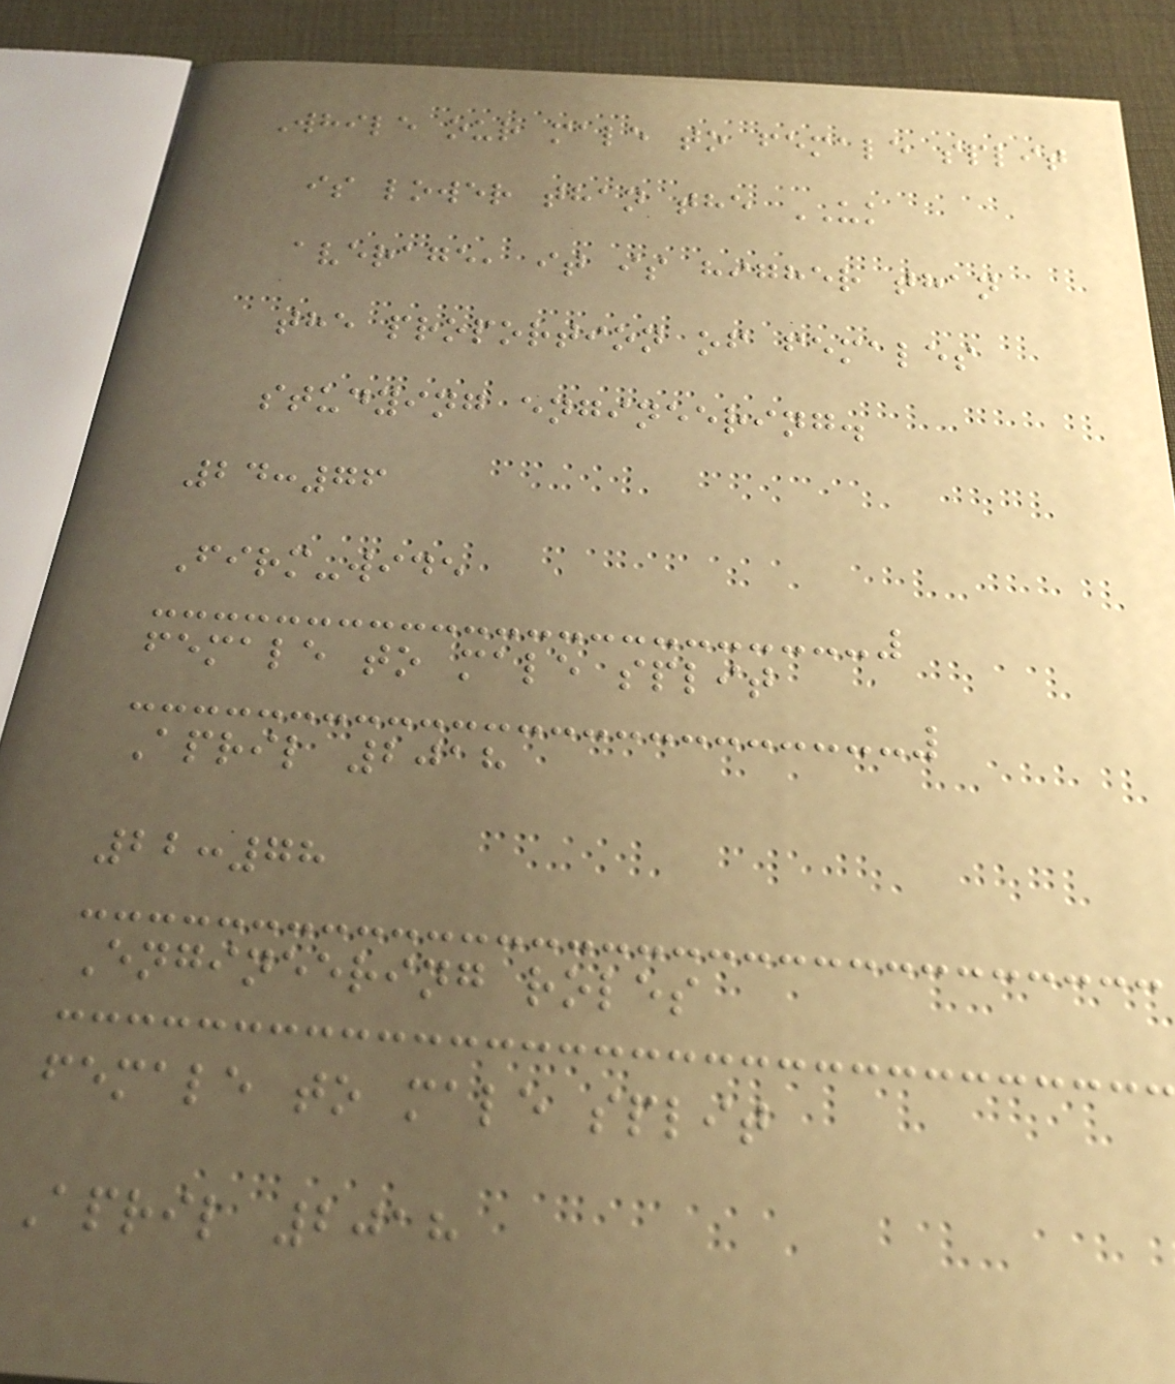While our male to female split
is lower than the UK
average, it is higher than
the proportion of females
studying engineering.
24:76
Firm-wide
female to male split
April 2018
22:78
Engineering roles
female to male split
April 2018
